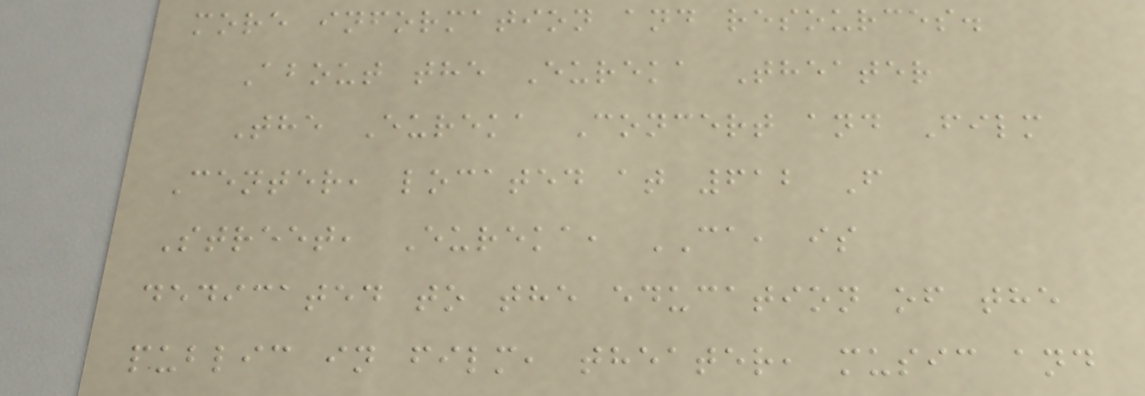more information and resources.
About the Eureka Theater
The Eureka Concert and Film
Center, located at 612 F
Street, Eureka, CA, is
dedicated to the education of the
public in film, theater, music and
